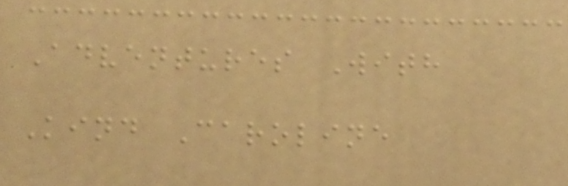Adventures With
Kind Caroline
